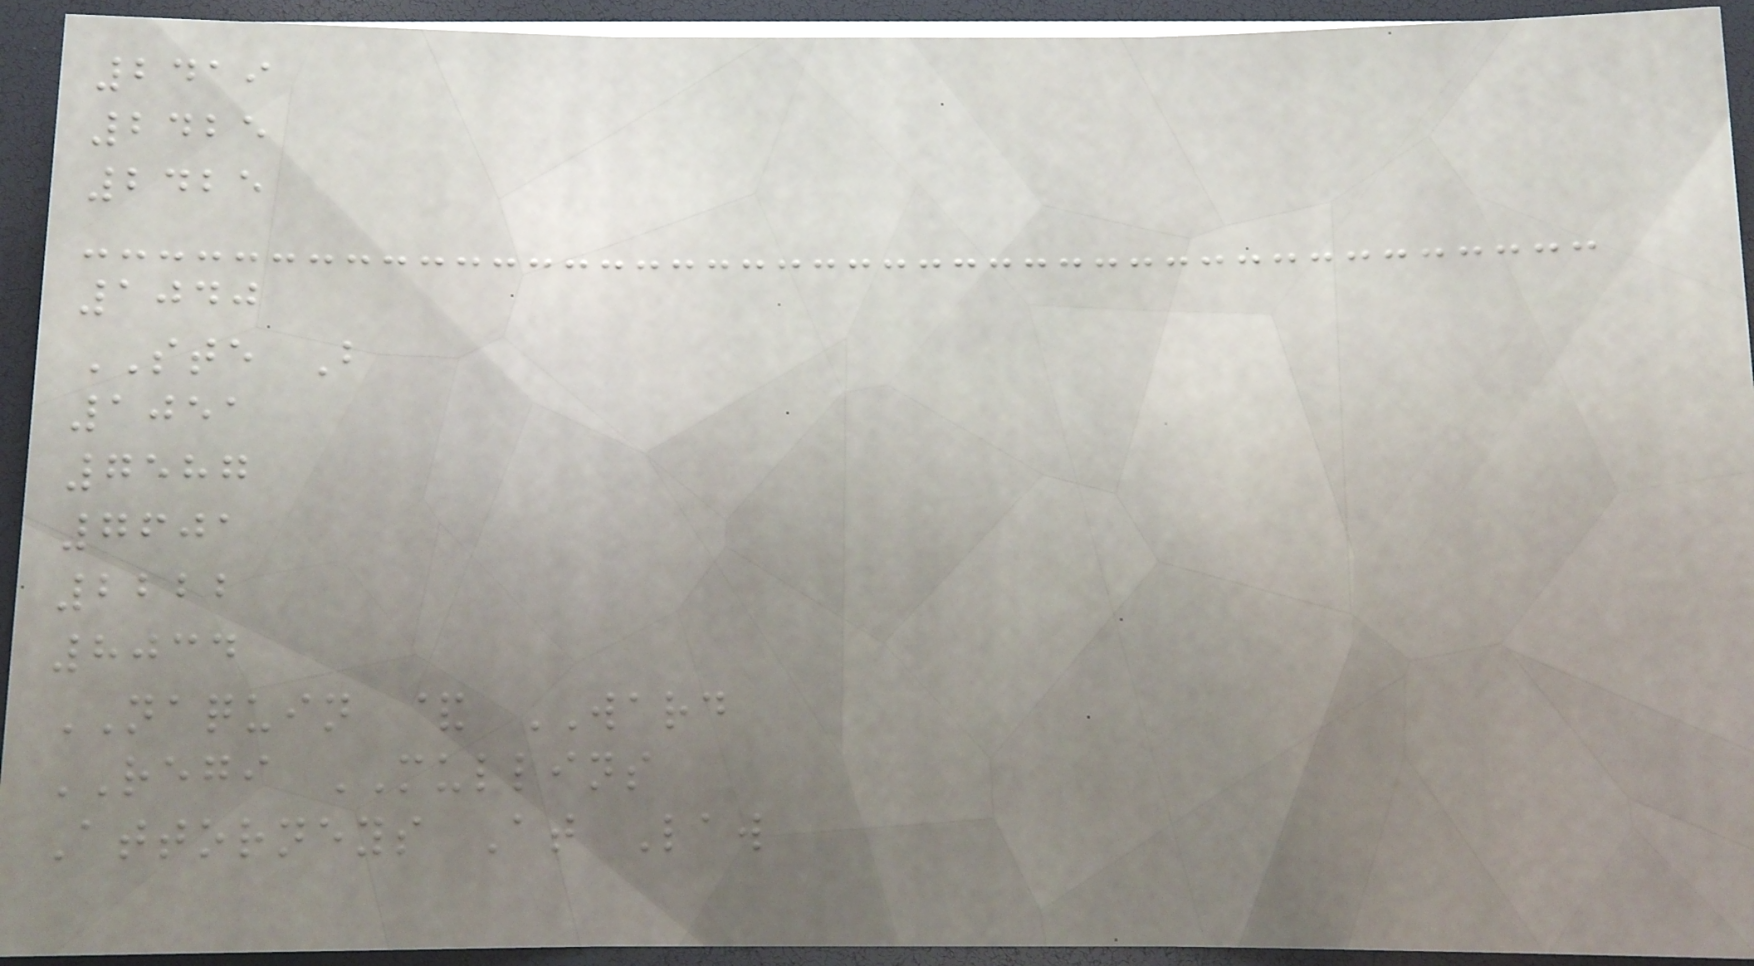2419
2425
2425
1040
STE B
1051
7587
7601
2222
8034
NAQUIN & WARD
REGI MULLINS
Attorneys At Law
